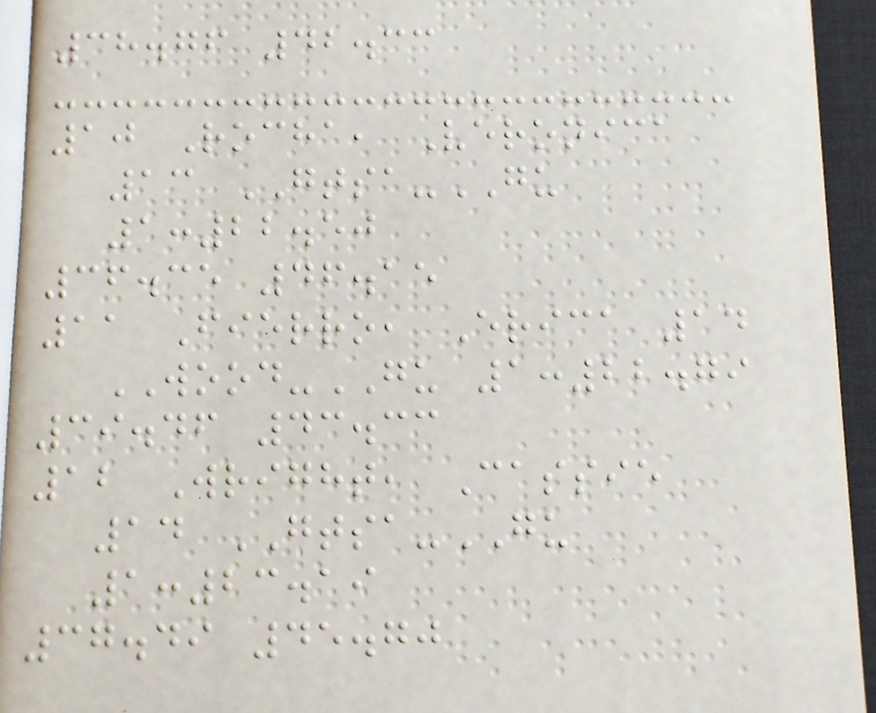38.76 42.33
10 Rocha, Veronica
13 GTSA-GU
1:22.50
36.35 46.15
11 Fierro, Erica 14
WOOD-GU 1:22.79
39.46 43.33
12 Wright, Cassie
14 GTSA-GU
1:23.19
37.49 45.70
